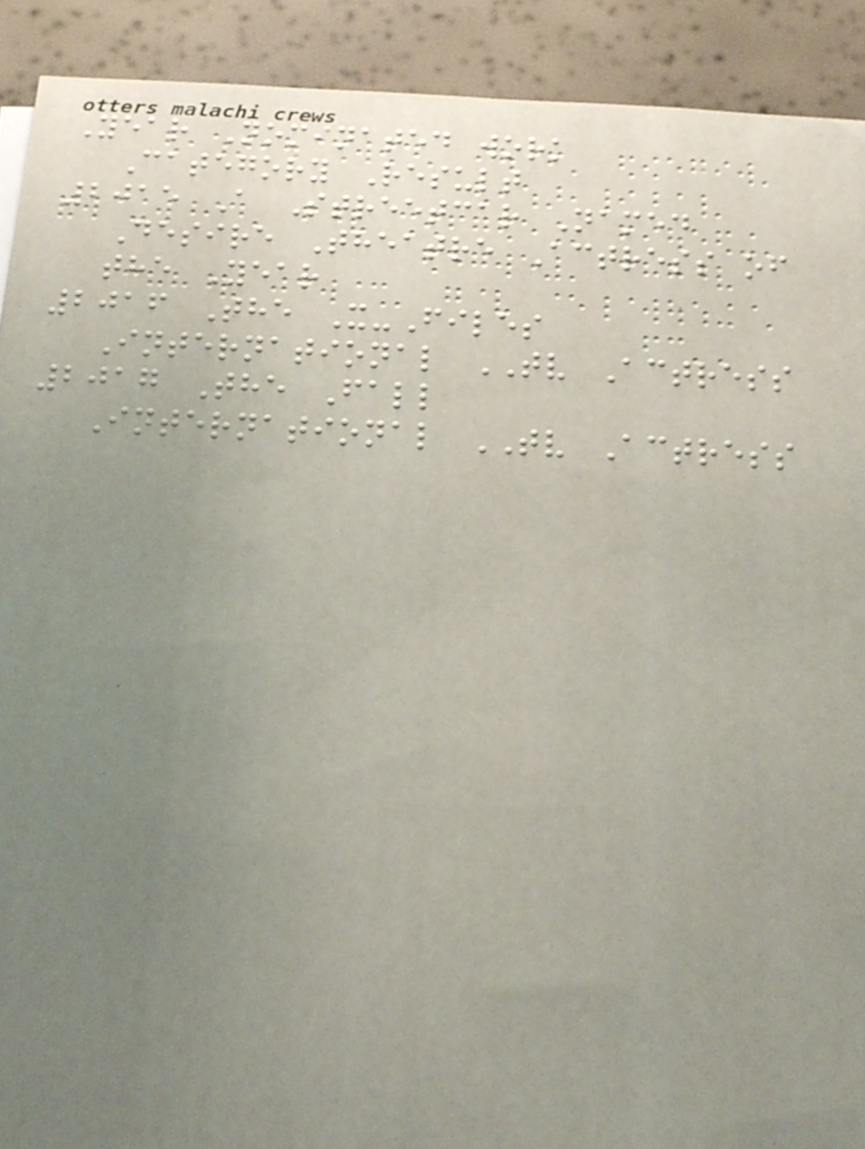Year Nominated work
Category Result
2015 A Streetcar Named
Desire Theatre Actress of
the Year
2016 The X-Files
International TV Actress
2017 The Fall
International TV Actress
